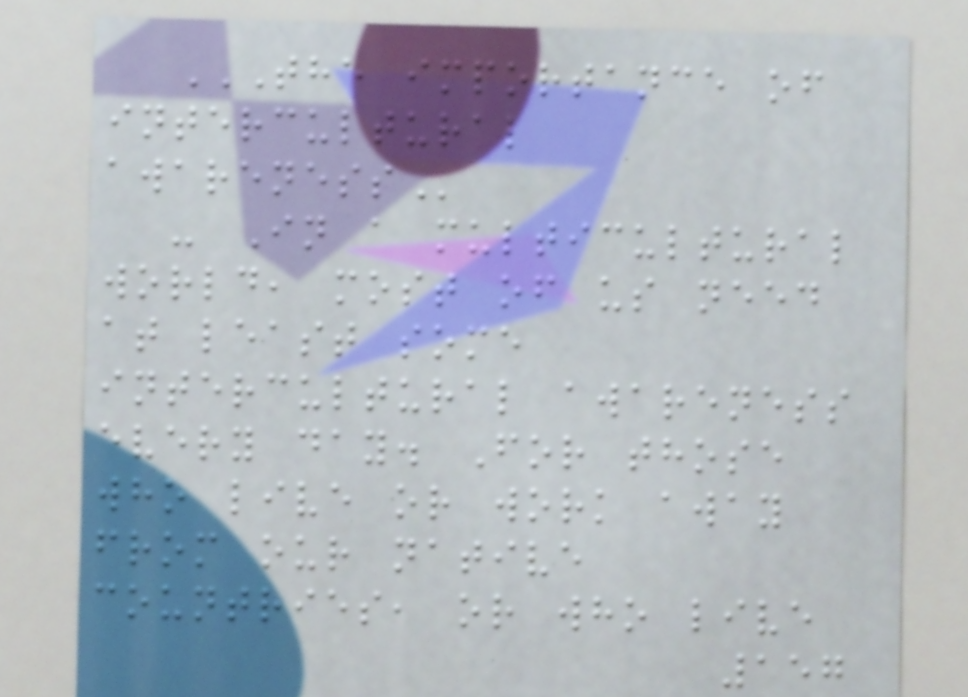THE IMPORTANCE OF
INTERCULTURAL
AWARENESS
- In a multicultural
world, most of us need
at least some
intercultural awareness
every day. For those
who live or work away
from our native
countries, or who live
157
